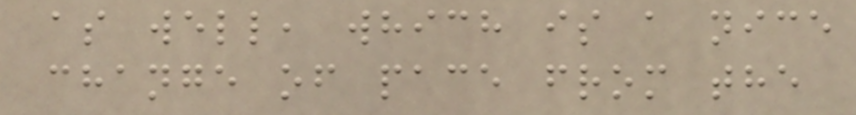as well, which is a nice
change of pace from the
